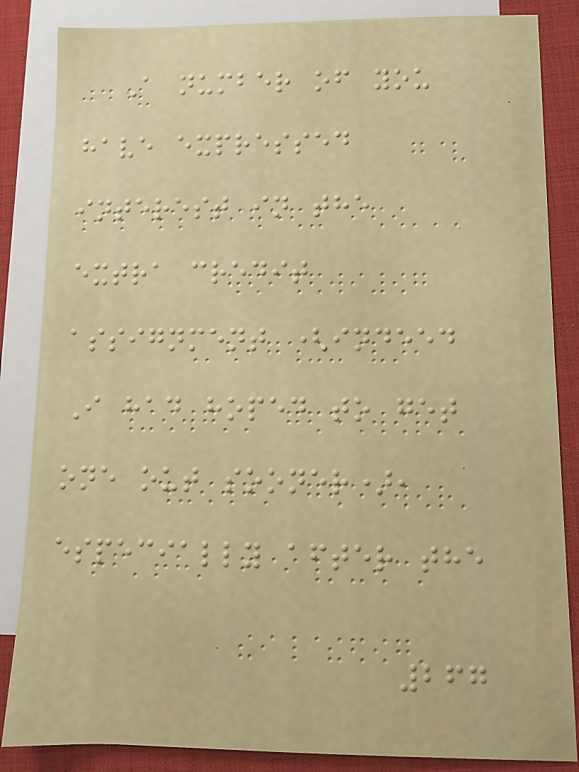A number of you
have expressed
interest in the
extra credit
assignment (indeed
I had hoped to get
one out sooner),
especially after the
267
